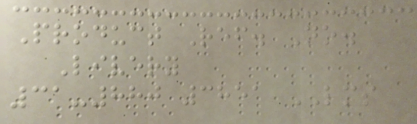Product Ref. No.
Livery
31-880 3851 LMS
